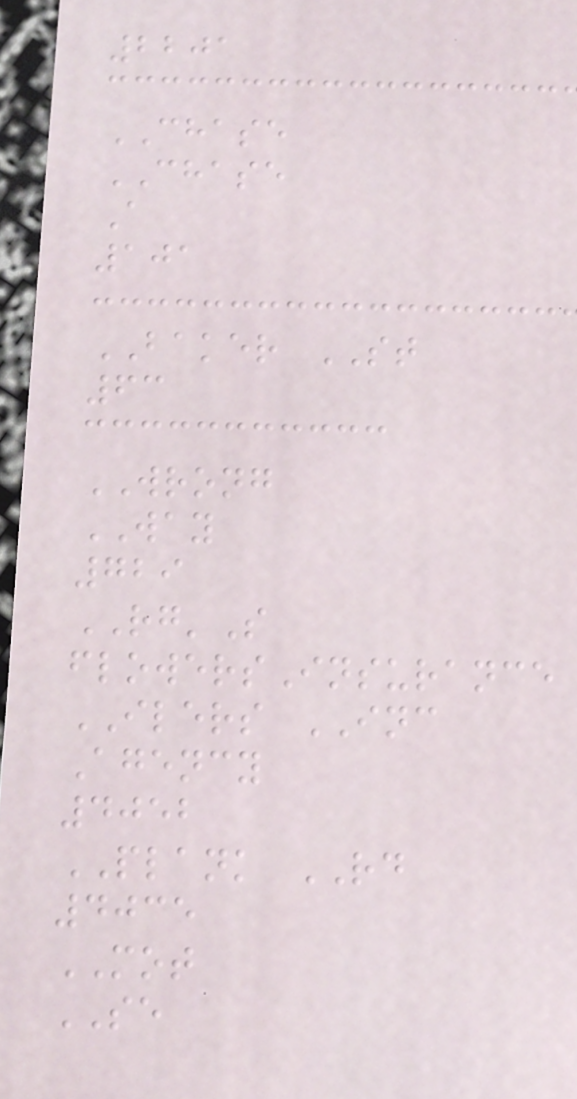2201
CHASE
CHASE
A
101
BAKER ST
63
WRONG
WAY
729
RG'S
flowersInsurance
ILERS INC
Agency
4052
PLANK RD
4035
MOT
SE
